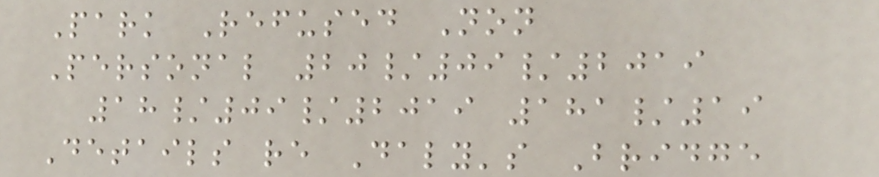Park Refused Non
Personal 20/09/2019
18/09/2019 181/19
Details re Daly's Bridge
